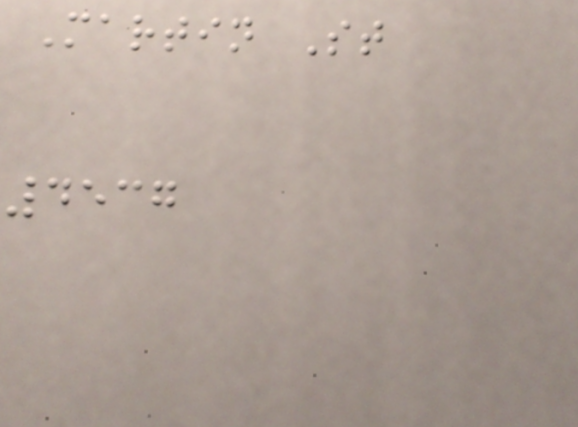Martin St
4537
